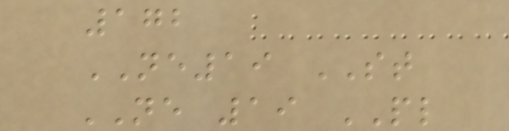172
NE19 ST
NE 19 PL
